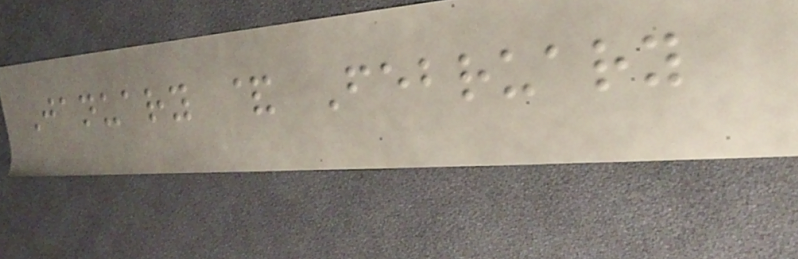January & February
